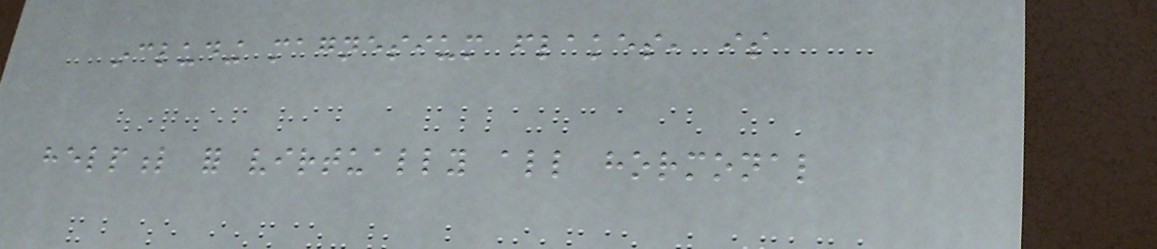including magnesium flakes, is
helpful for virtually all hormonal
